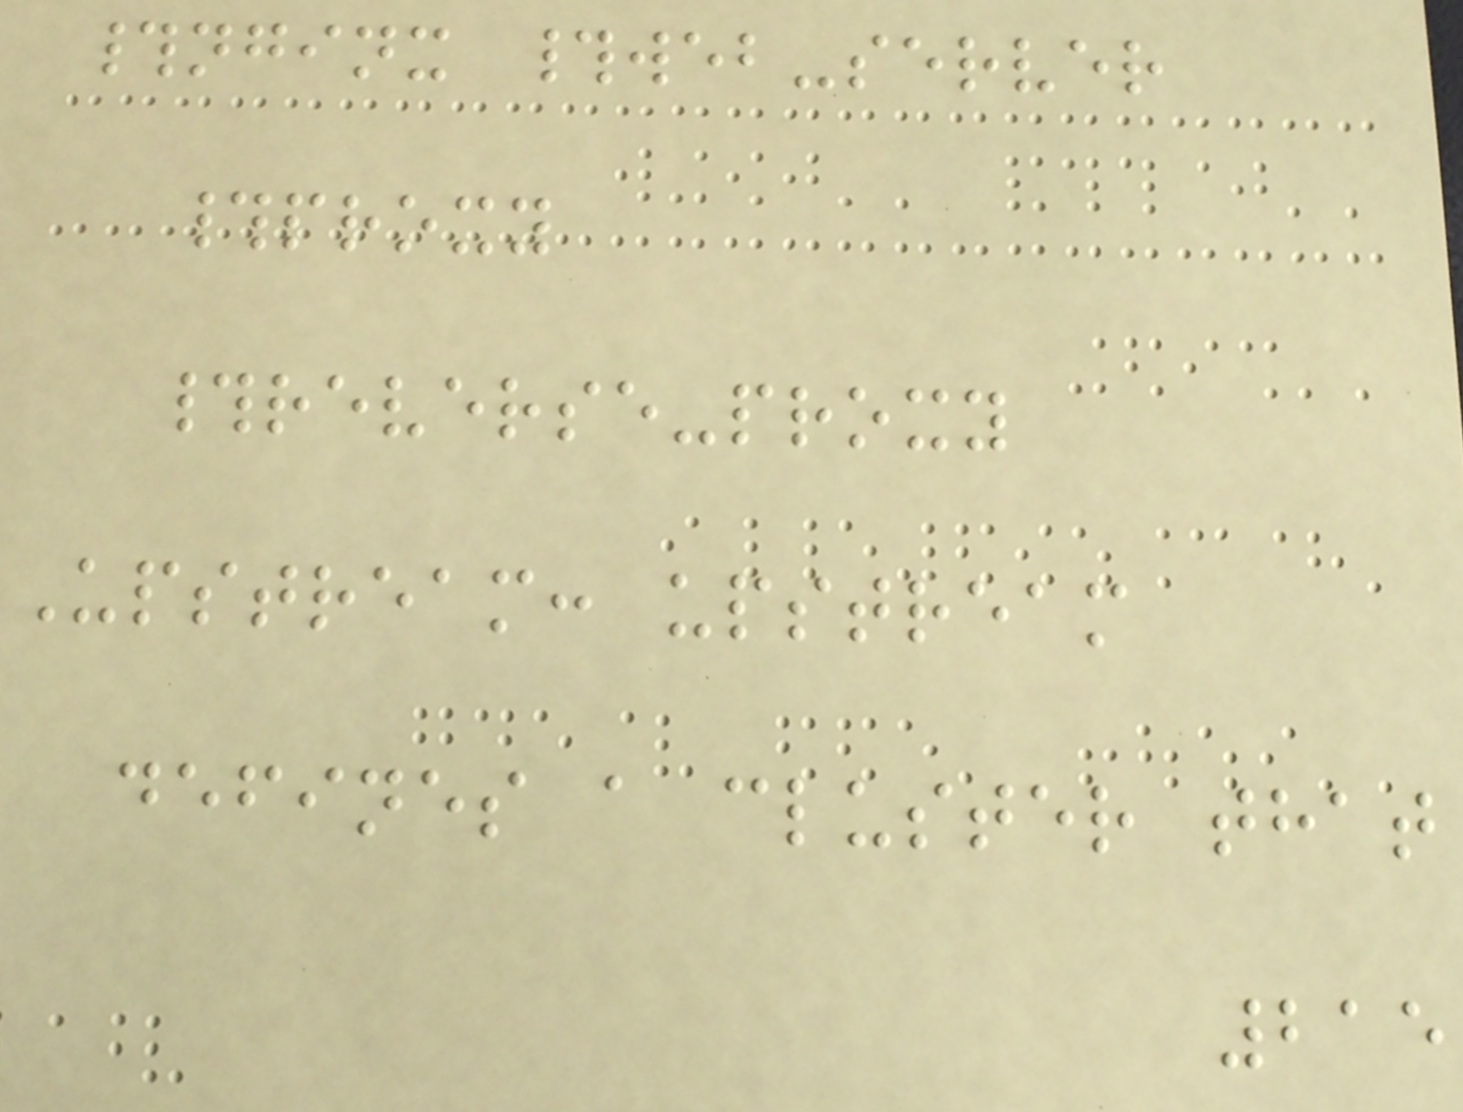#nginx #web-server
#proxy
#reverse-proxy
Upstream: upstream
defines a cluster that
215
